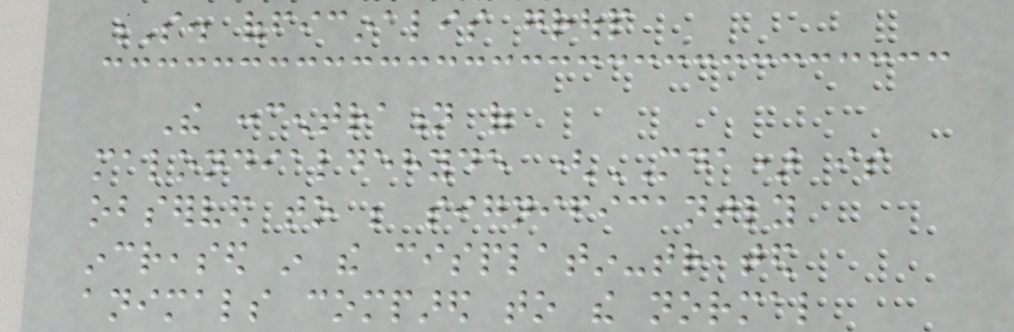S. officinalis group
The concentration of
malondialdehyde (MDA) is
observed to be significantly
increased in the cisplatin-treated
animals compared to the normal
